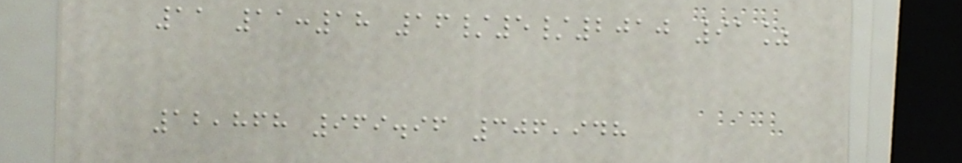11 11:18 16/5/2010 91%
12,868 969.96 306,948
